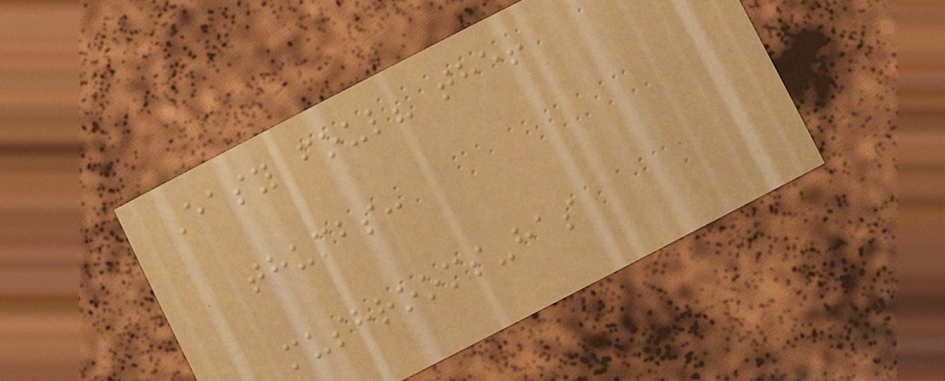Easy foul? the!
thumbs:
mushrooms-has
